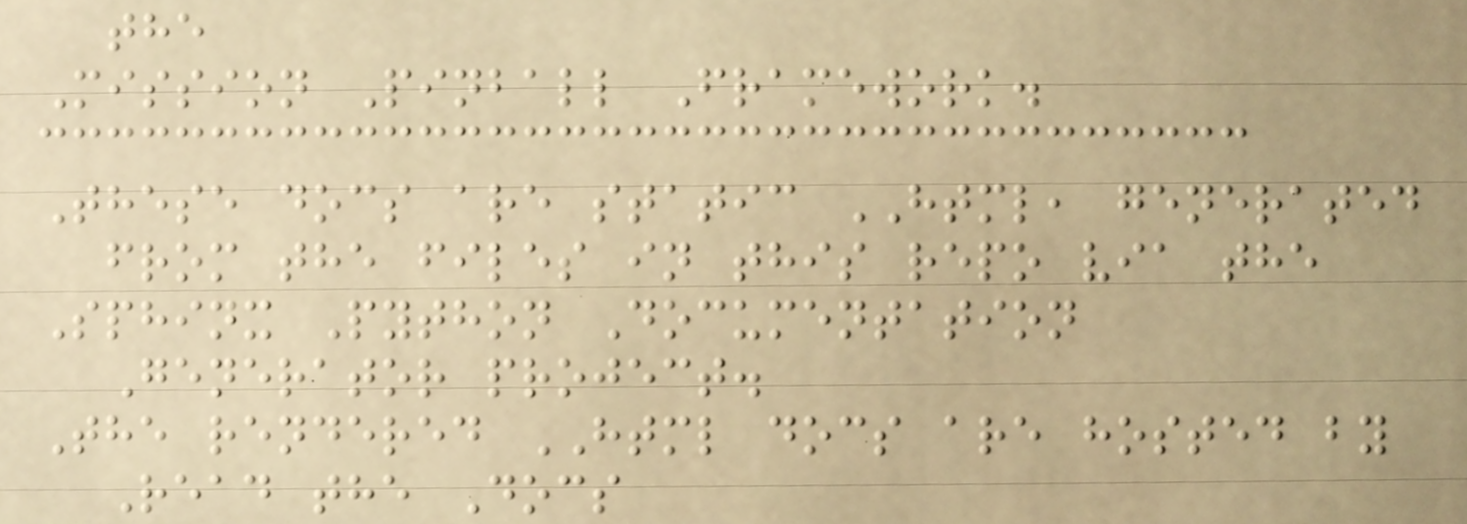the
Mission Pinball Framework.
These docs are static HTML, generated
from the files in this repo via the
Sphinx Python Documentation
Generator project.
The rendered HTML docs are hosted by
Read the Docs
